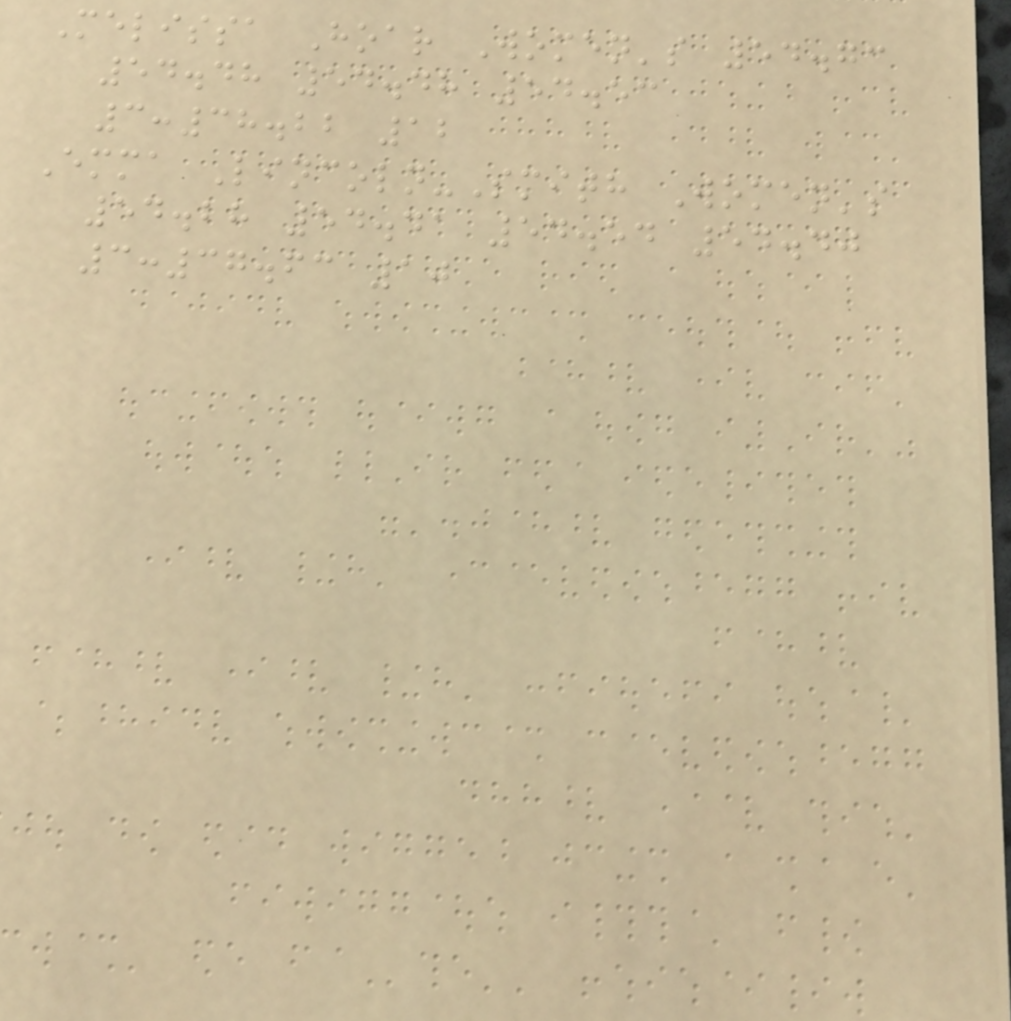Melissa Hoar Women's 54.73
54.48 54.48 54.53
3:38.22 12
Emma Lincoln-Smith Women's
54.28 54.41 54.54 54.40
3:37.63 10
